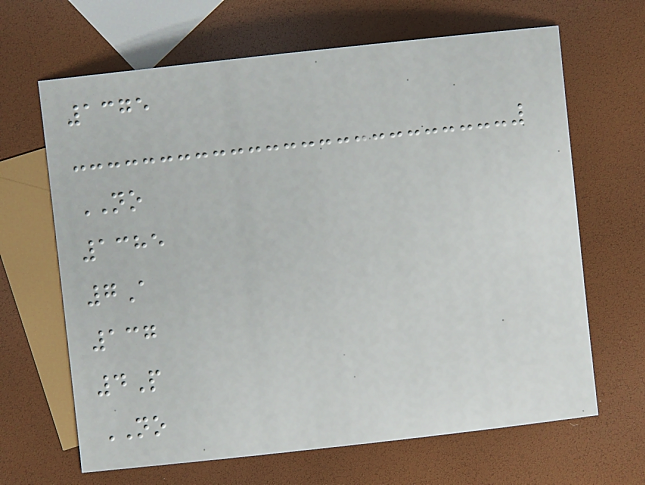1375
NO
1385
7A
137
4P
NO
